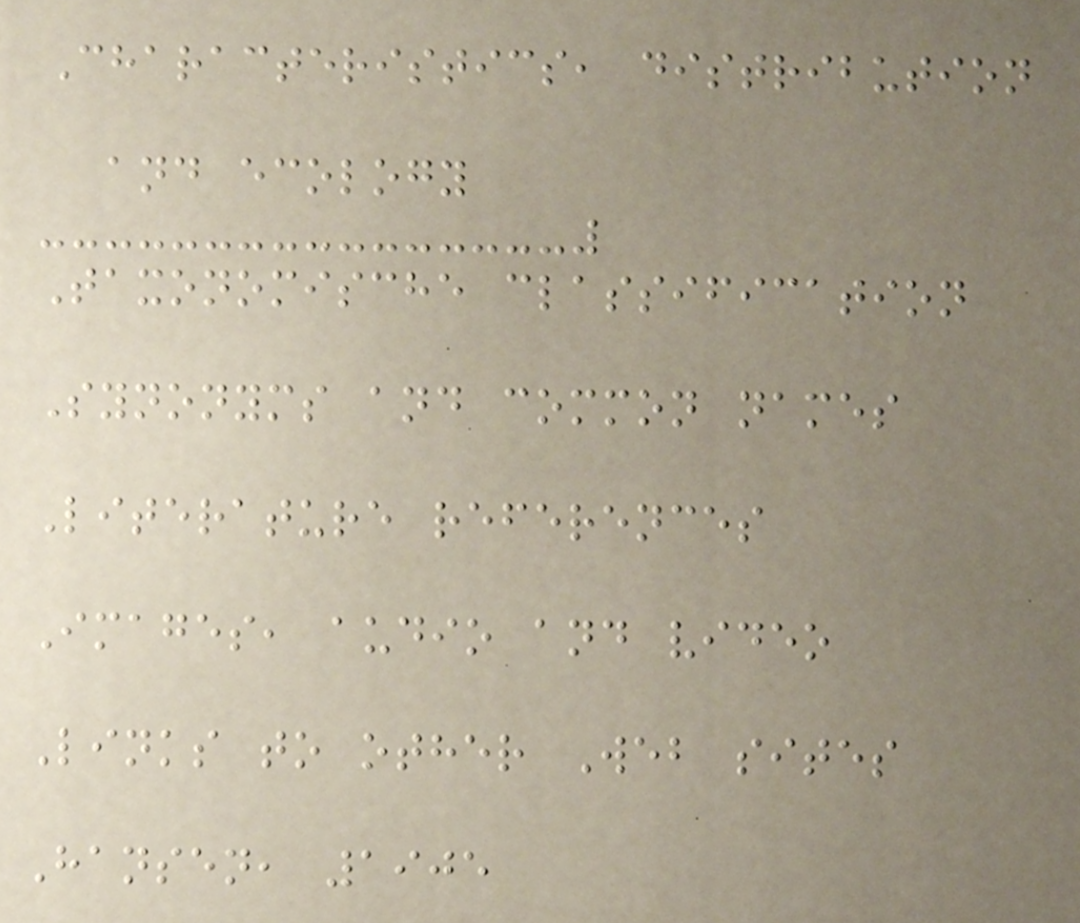Characteristics, distribution
and ecology
Taxonomische classification
Synonyms and common names
Literature references
Images, audio and video
Links to other Web sites
Hansen, 1905
